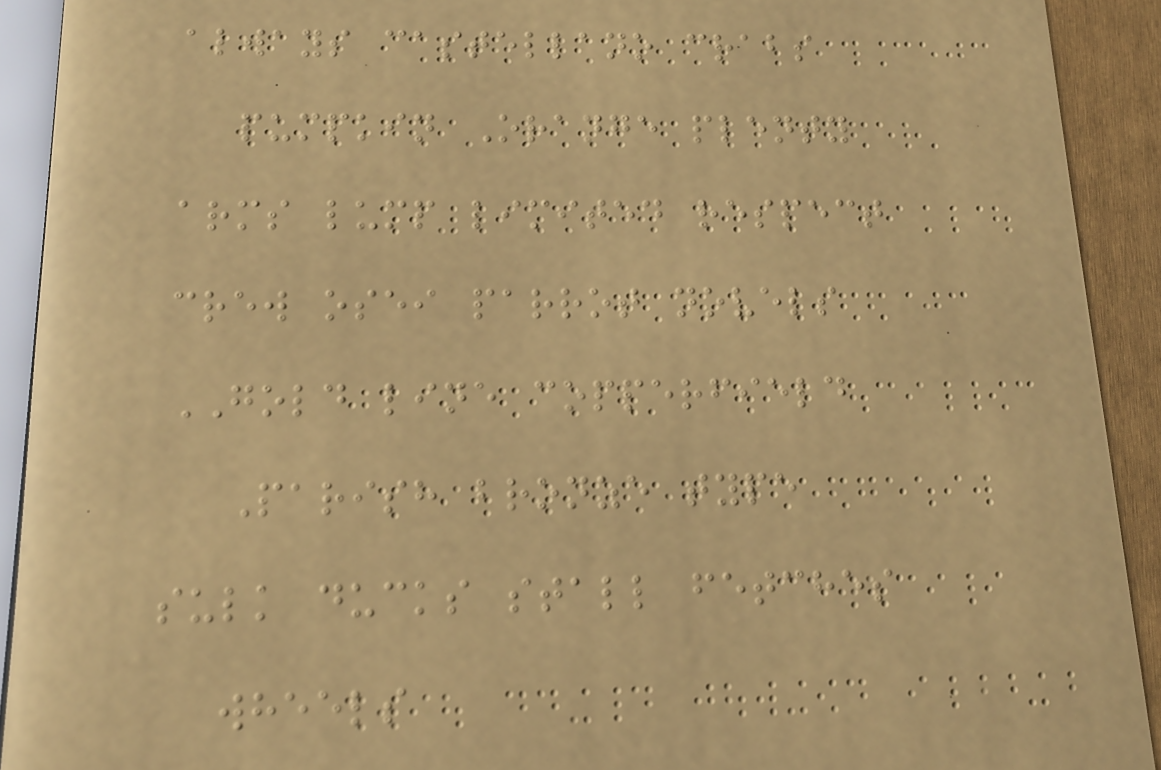always castellano crabs
pumpkin Orange plenty
arms lump limited respect
crew osei parrot novels
GOLD line copperfield
Parish bronze type
sulk ducks stall fetches
wheels
